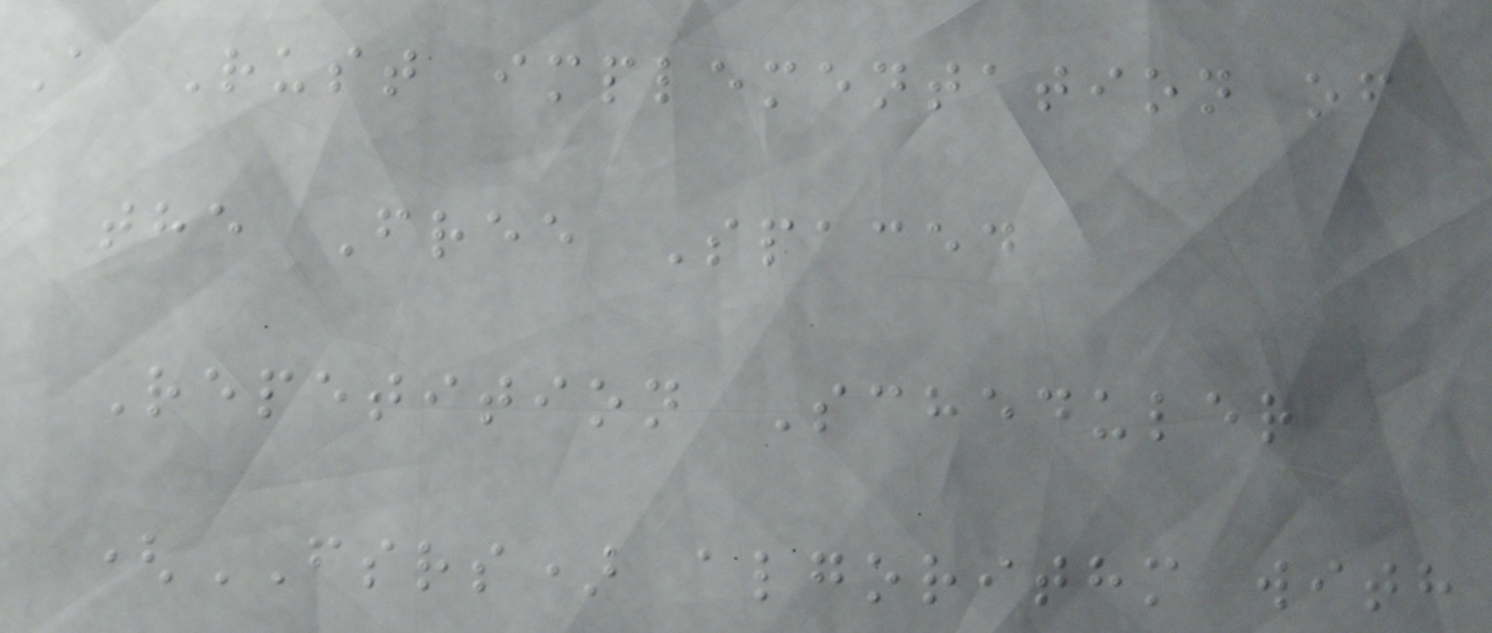A Rust implementation of
the Free Spaced
Repetition Scheduler
(FSRS) algorithm with
